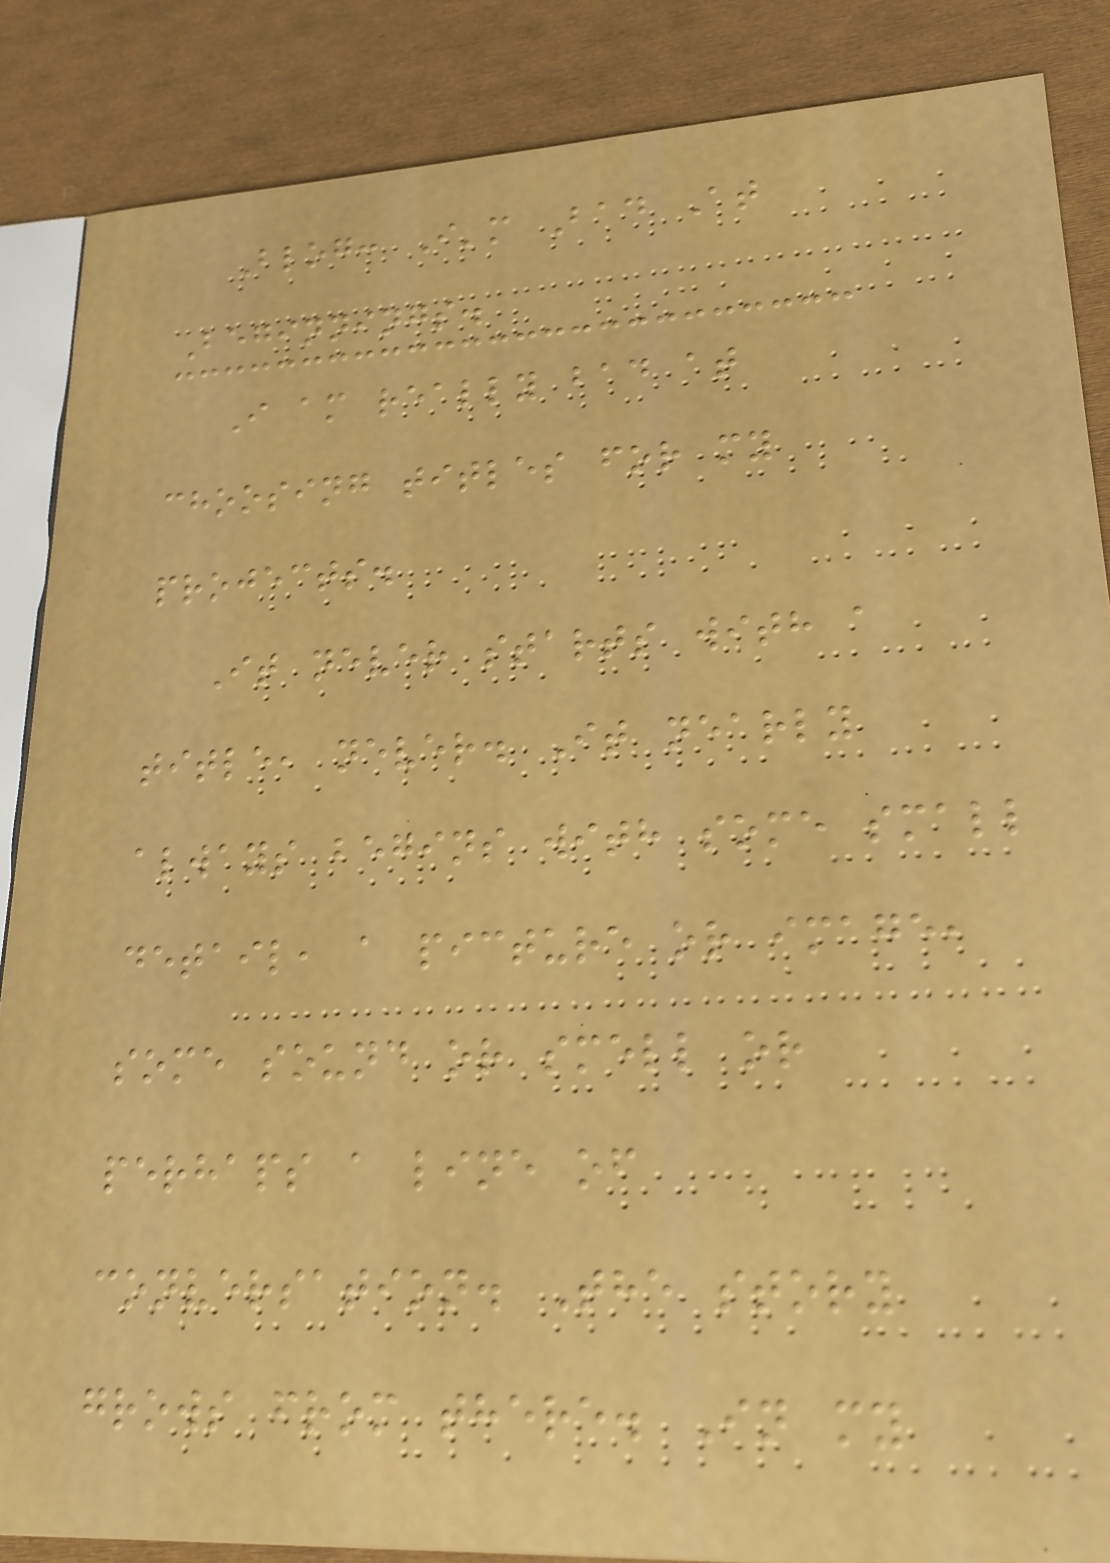Blog: I'm Bad At
Beginnings.
I am really bad at
choosing titles for my
projects.
It never starts with a
title, never. It nearly
always begins with some small
detail, a picture or image,
some sound or smell or
perhaps a line of
conversation. The story
grows from there. In my
